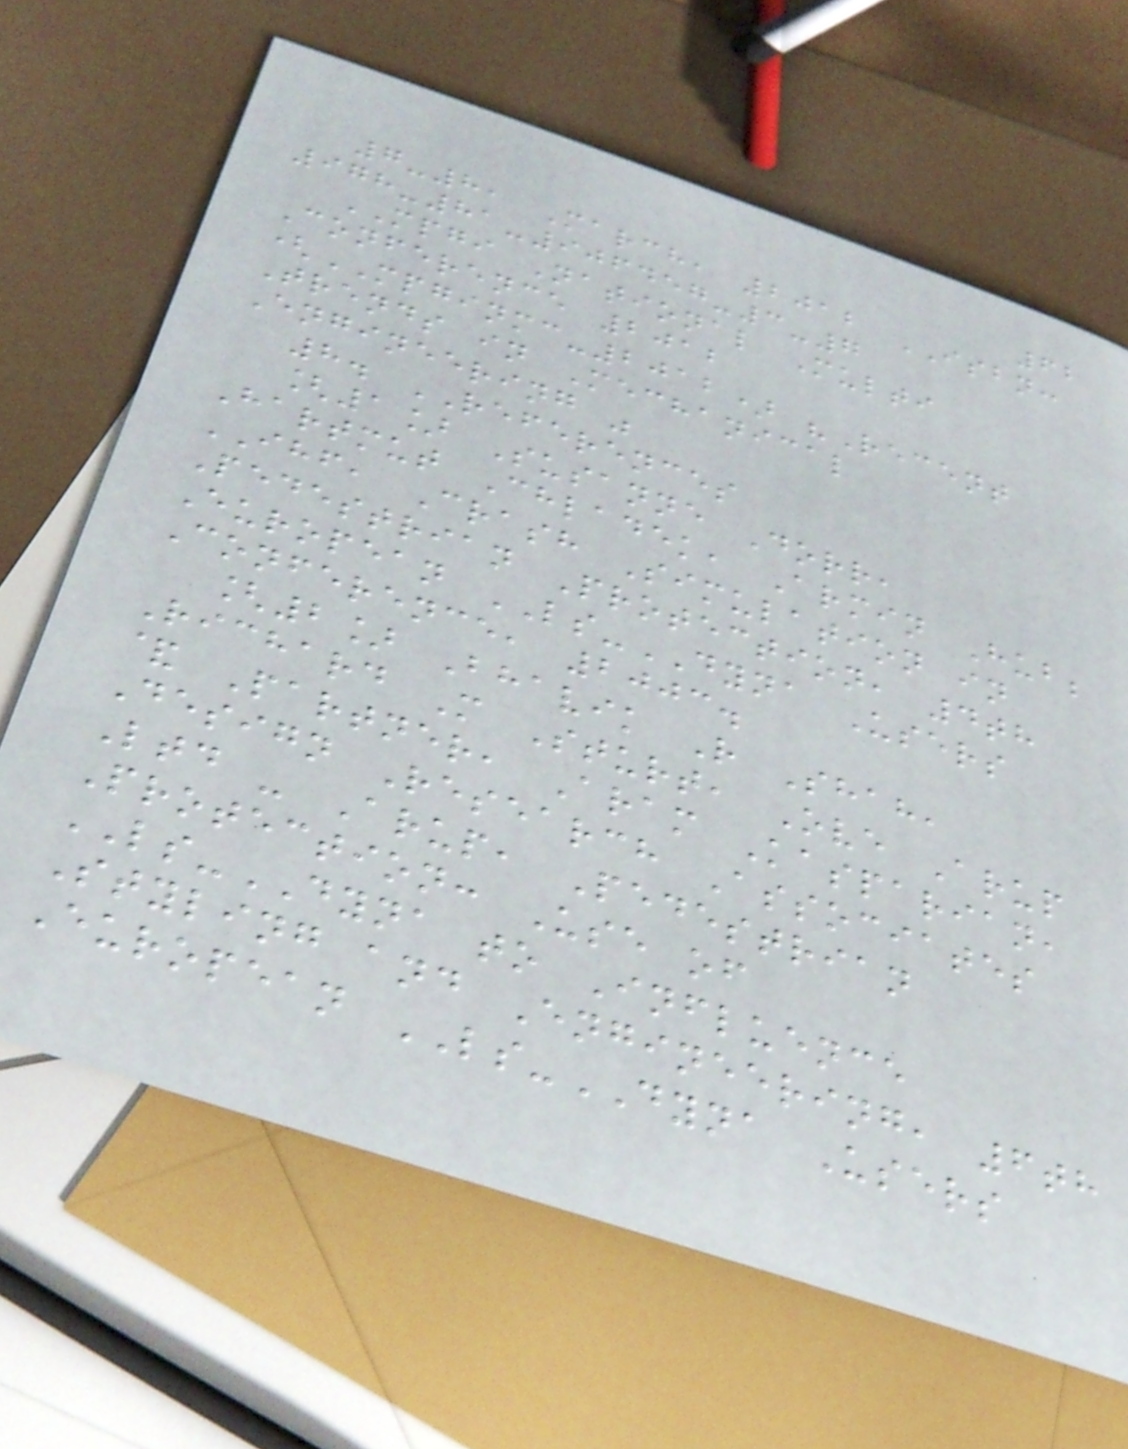62
7-8, March, 2012 ISBN:
978-81-906457-3-7
MPGI National Multi
Conference 2012
(MPGINMC-2012) "Recent
Trends in Mechanical
Engineering "
8. REFERENCES
[1] Susanne Dorr,
Hartmut Chladek, Armin Hub;
IHF, Crash Simulation in
Pedestrian Protection, 4th
European LS-DYNA Users
Conference, 2003.
[2] Bhavik R Shah,
Richard M Sturt, Ove Arup
& Partner, Aram Kasparian,
Design Research Associates
Ltd - Arup, Pedestrian
Protection: Use of
LS-DYNA to Influence
Styling and Engineering, 6th
European LS-DYNA Users
